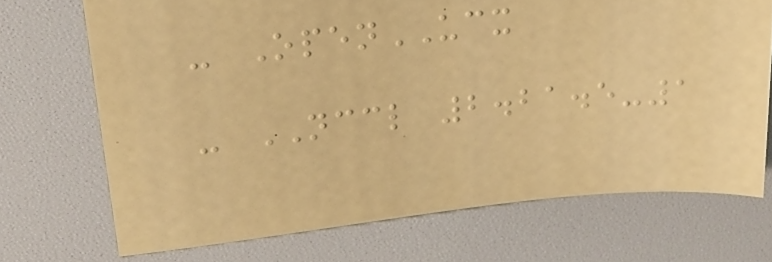- OpenUCX
- NCCL 2.21.5-1
